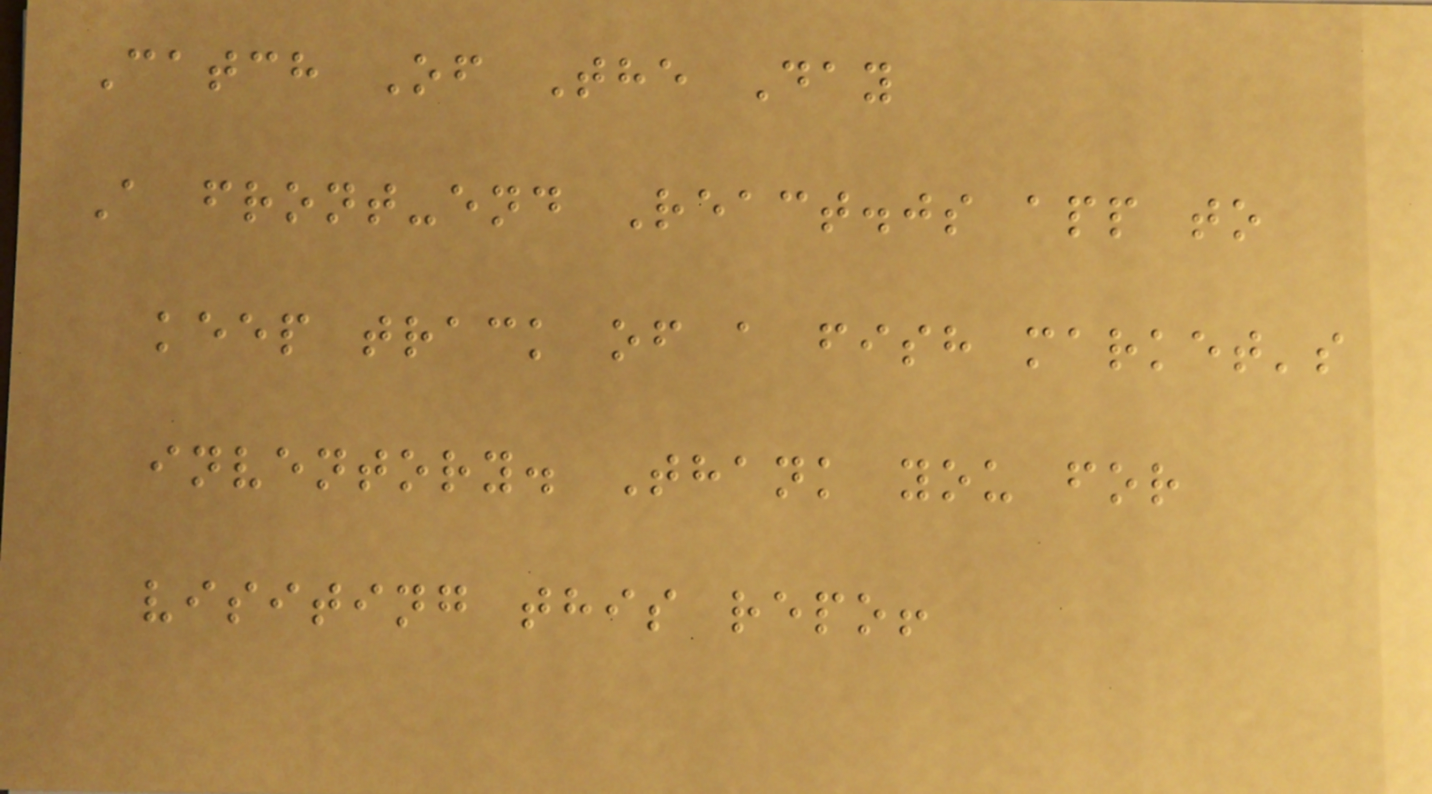Catch Of The Day
A front-end React.js app to
keep track of a fish market's
inventory. Thank you for
visiting this repo!
